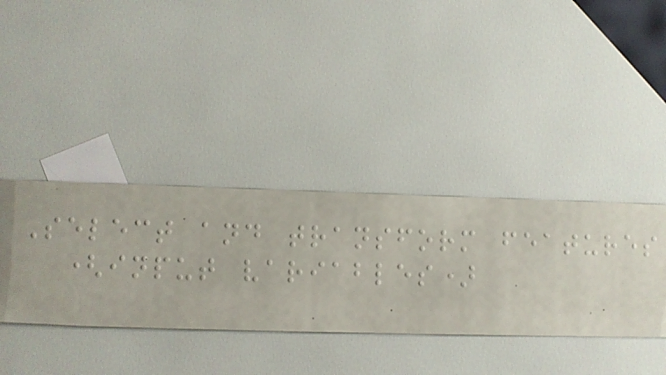Select and transform features
(input variables)
